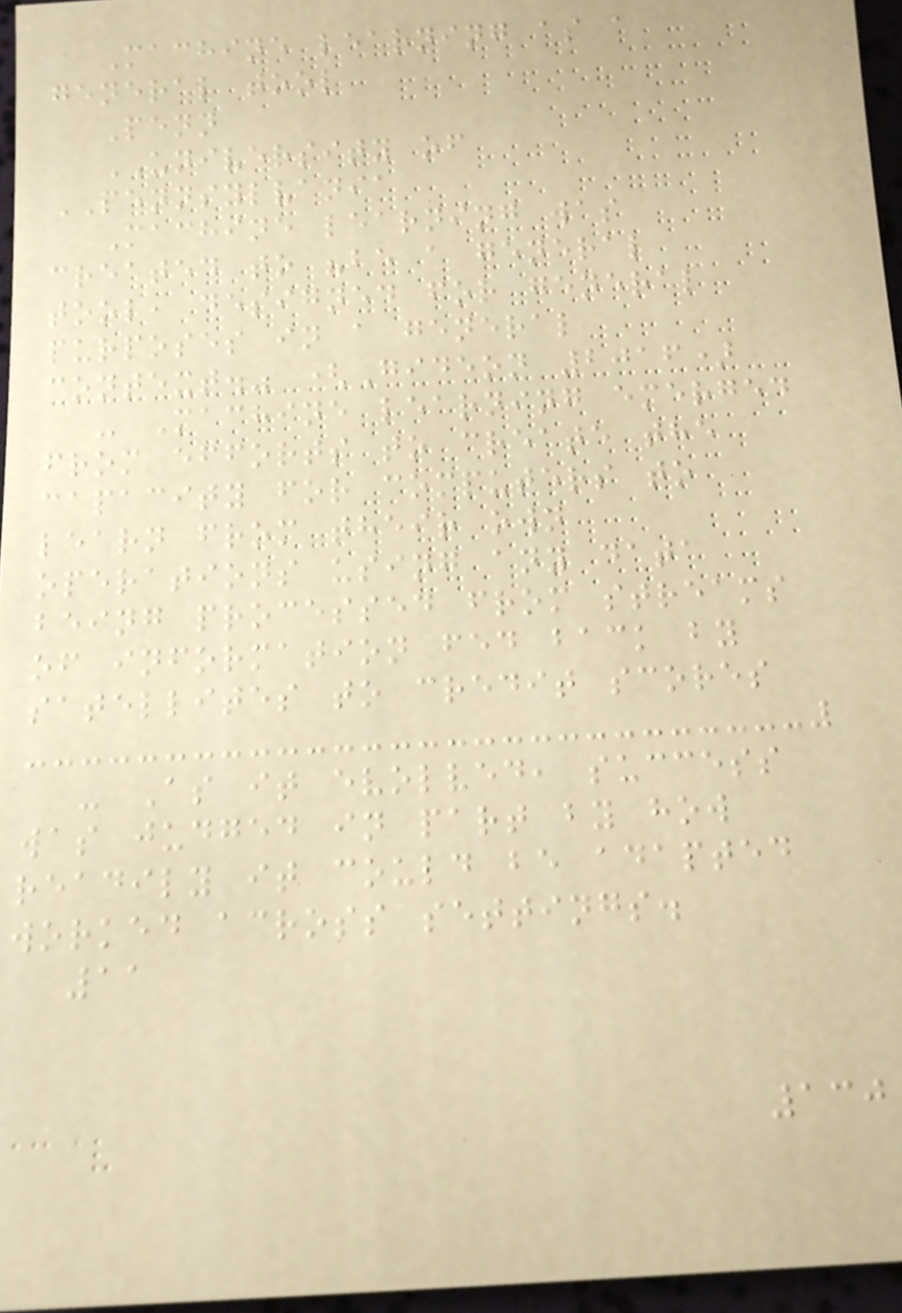Machine learning as a
general tool
Penn
UNIVERSITY of
PENNSYLVANIA
Machine learning was
created to "be a general
tool, designed for general
purposes in a general
context." (Gideon 2016)
- Machine learning emerged
from efforts to create the
capacity for computers to
learn from their own
operations using any data
being processed from streams
of information fed back by
satellites to credit scores
- As it evolved, success
was judged in part by how
readily it could be adapted
worked across settings.
11
130
